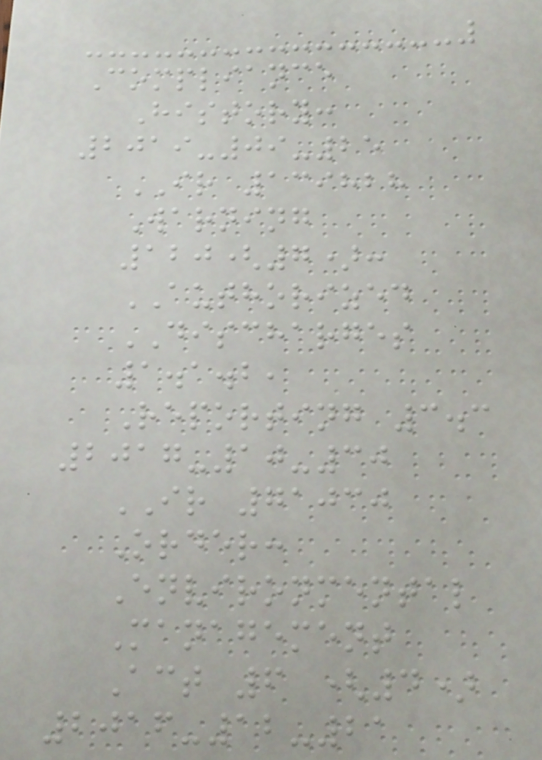Compliance
History:
2019-09-25
IR 139828
Warning
120(7):
AUTHORIZED
DISCHARGES
1.1.2,
Reporting 3.3
2017-10-30
IR 71030
Order:
Environmental
Management
Act 6 (4)
2016-12-21
